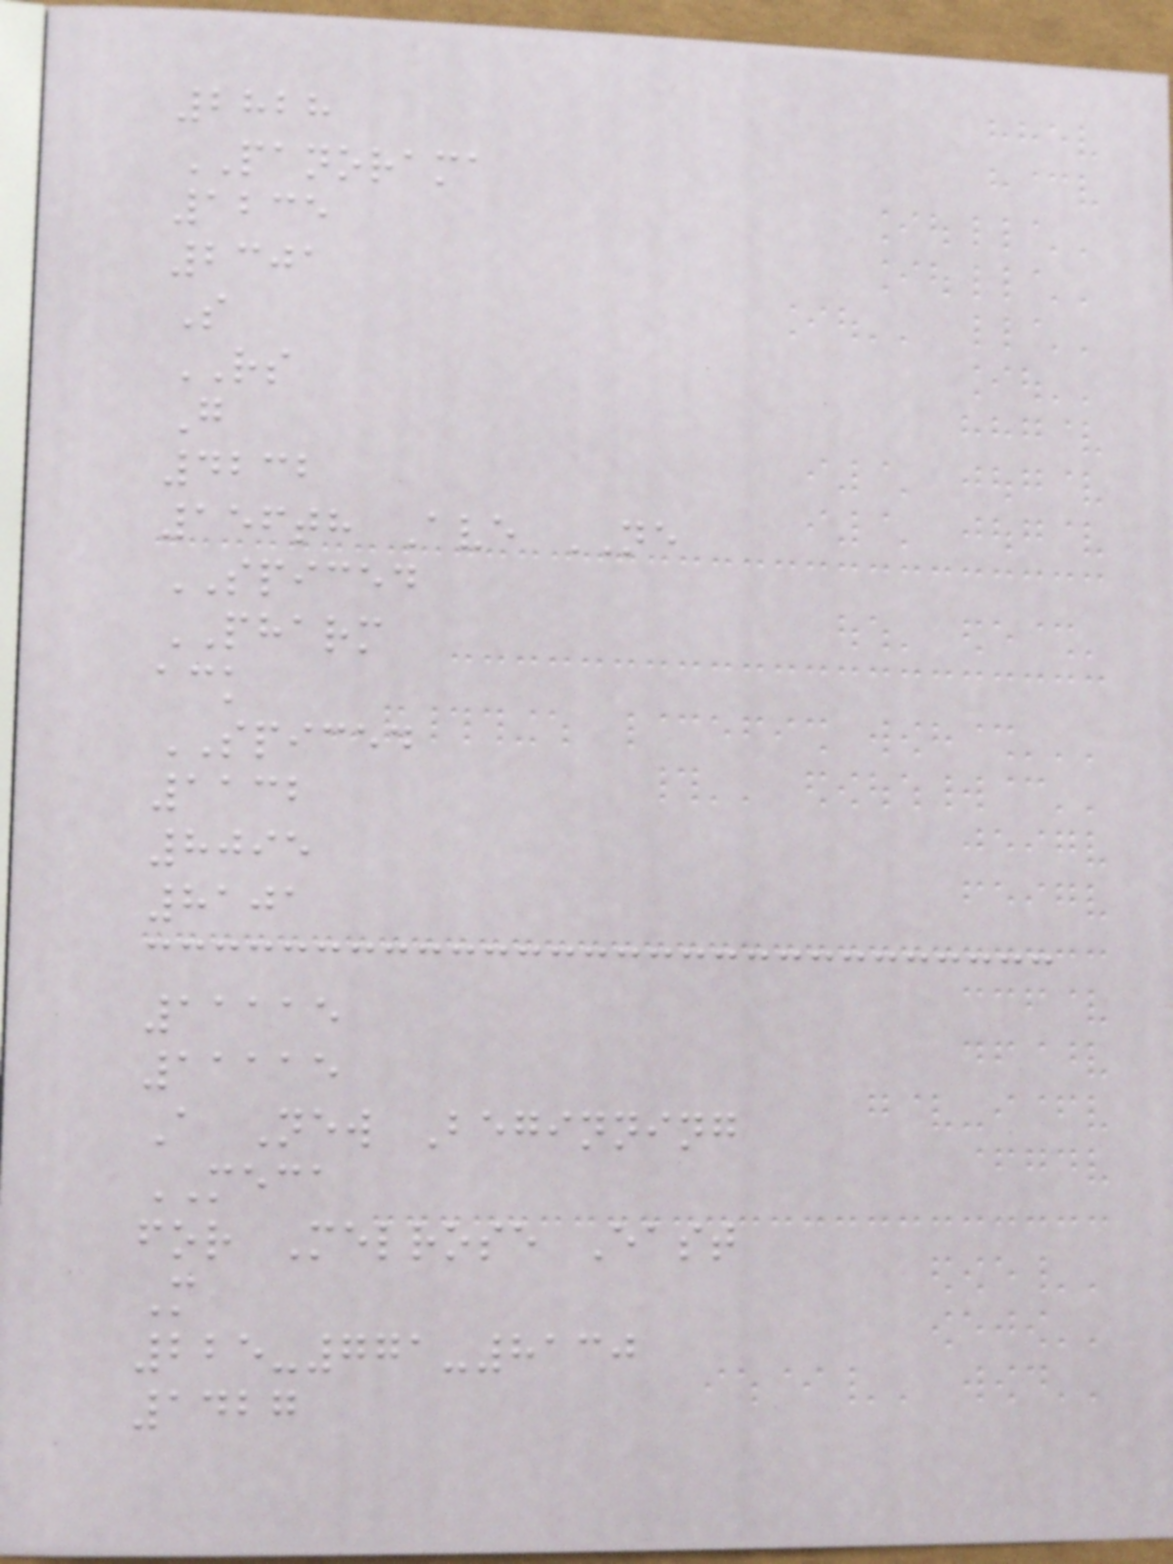2828
PANORAMA
1235
2301
S
RS
G
4232
156th Ave NE
SPICED
PHARM
ack
SPICED
1132
8095
8101
11115
11115
A New Beginning
MECA
for Melrose East
M
225-771-8130
1427
